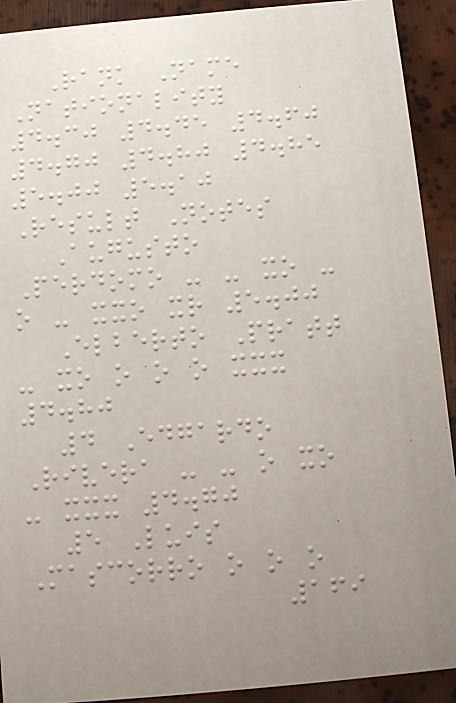Rank Name
Nationality
4.30 4.45 4.60
4.70 4.80 4.85
5.00 5.10
Result Notes
Augusto
Perdomo - - xo -
o - xxo xr 5.00
Elberto Pratt
- xo o o o xxx
4.80
4 Edgardo
Rivera - - o xo
- xxx 4.70
5 Luis
Mascorro o o o
169
